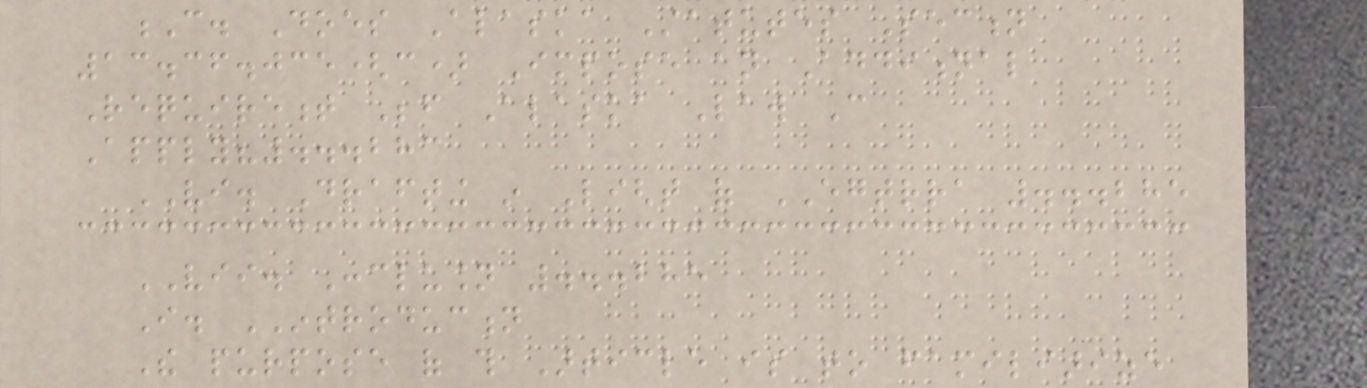C. Does Alaska Statutes Section
13.36.035(c) Impose an Additional
Requirement Before Alaska Law Can
Apply?...283
VI. Drafting in Light of EGTRRA ...285
VII. Conclusion ...285
I. INTRODUCTION
The purpose of this Article is to familiarize
